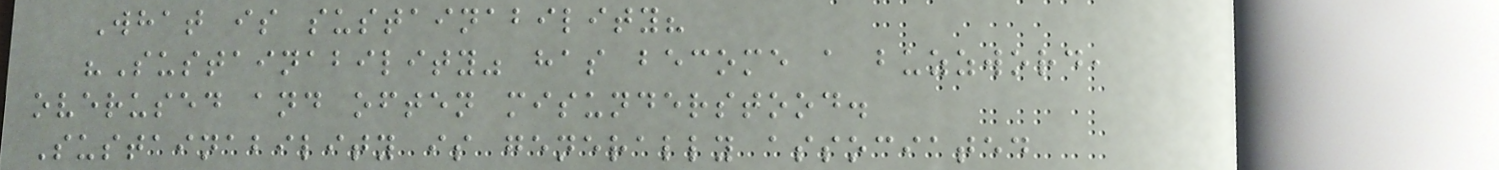What is sustainability?
"Sustainability" has become a buzzword,
overused and often misunderstood.
Sustainability is generally associated
